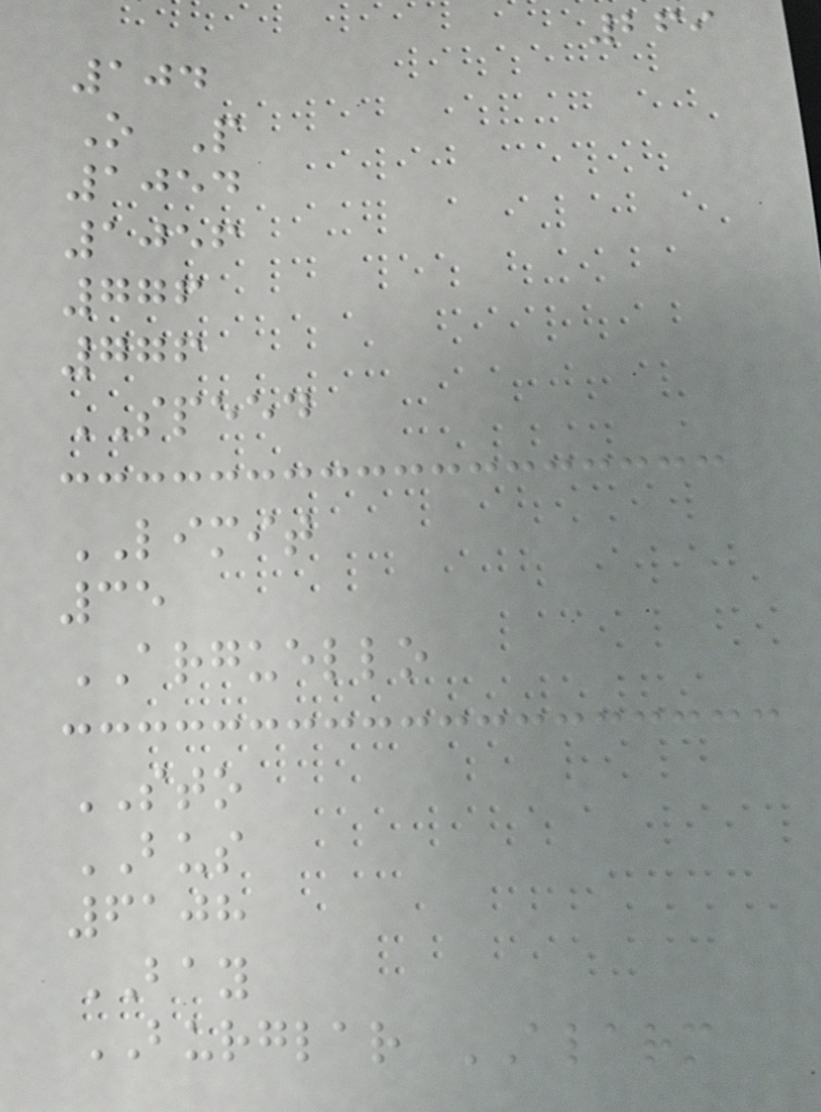269
104
O P
1054
1056
776
776
SPEED
LIMIT
35
ARGUELLO
STO
BUS
6108
BAY
BURGLAR ALARM
